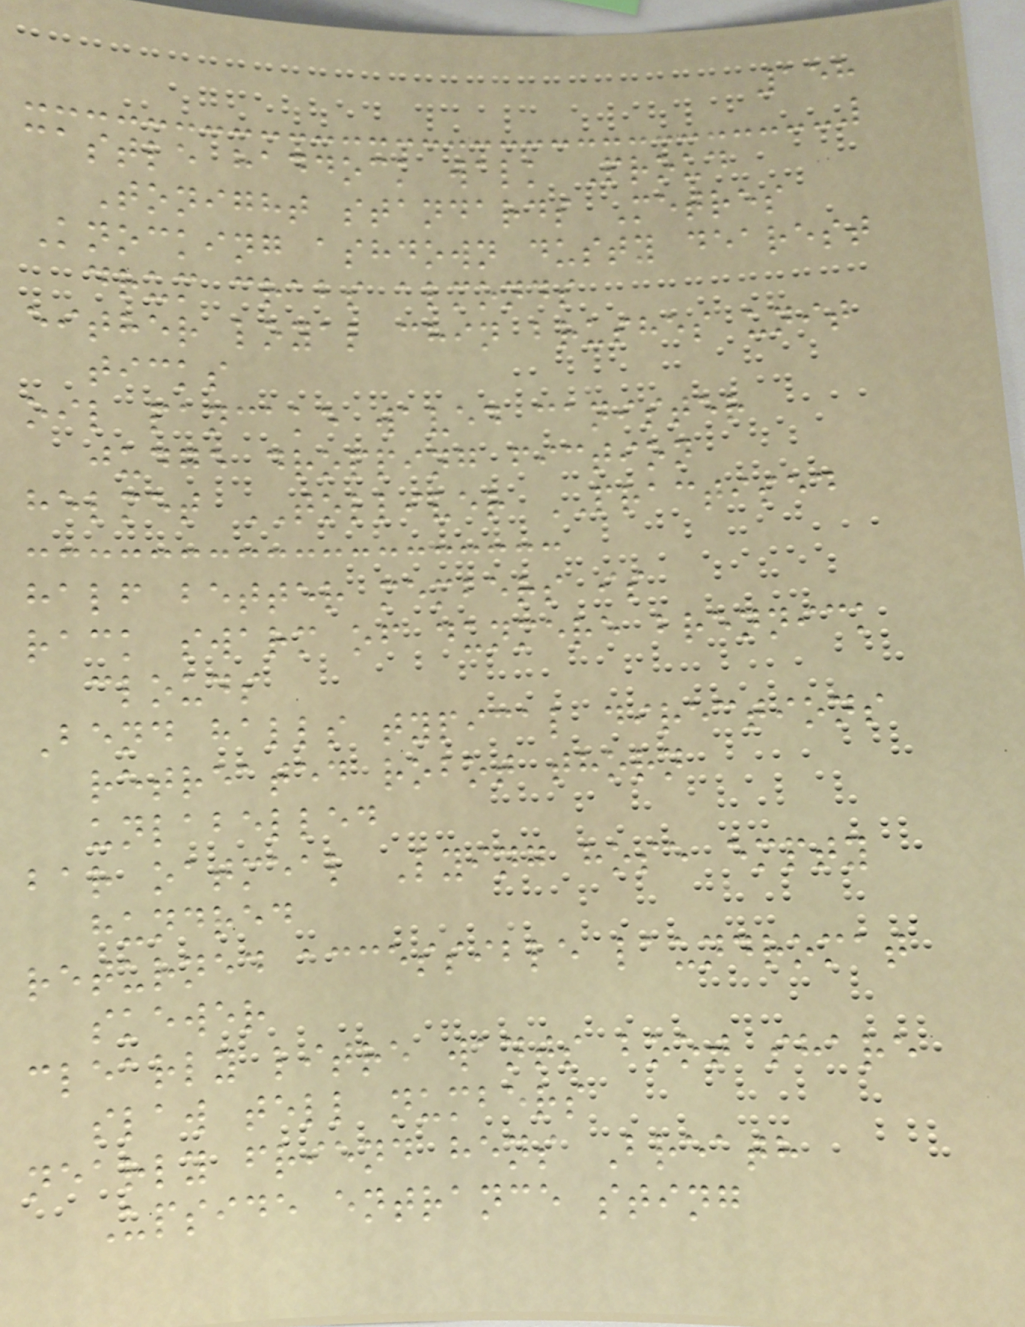158
castle haddock walk Proud
Tonight standards Metres
Knocking ashdown dusty dearest
drum crabs almonds
either loyal chin brushes unit
ticks
oil pancake waved canister
judge dropping fiction
helmet TOLLIVER PRACTISED
half better members is
rack swarm of dunmere brennick
clouds
Bend halls typical directions
retreated robot thorn
unlabelled
bar oatmeal Lying hose empty
hundred
returned accessible laundromat
skewer
clearly litre wants boot share
slaw tell numbers
nearly friend hens Breath
Upside entrance sting
